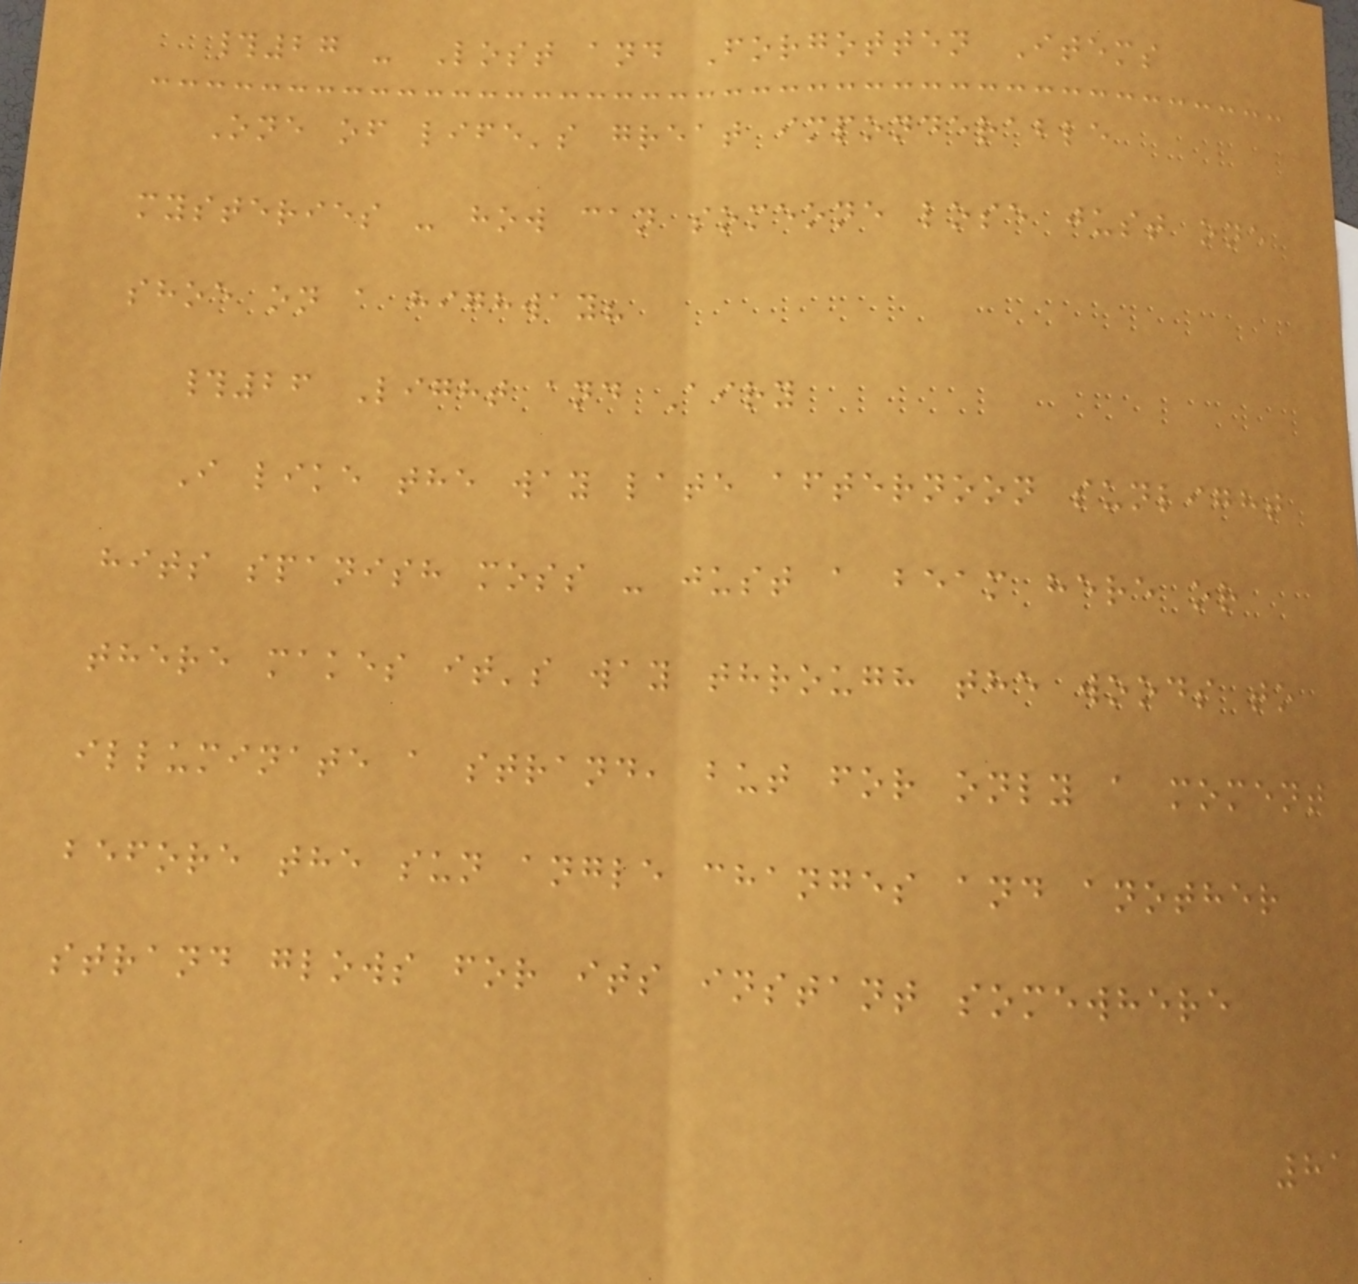#27 - Lost and Forgotten Items
One of life's great imponderable
mysteries - how can someone lose just one
shoe on a highway?
#26 Light and Airy
I like the way late afternoon sunlight
hits spanish moss - just a beam here or
there makes it's way through the woods to
illuminate a strand, but for only a moment
before the sun angle changes and another
strand glows for its instant somewhere
81
